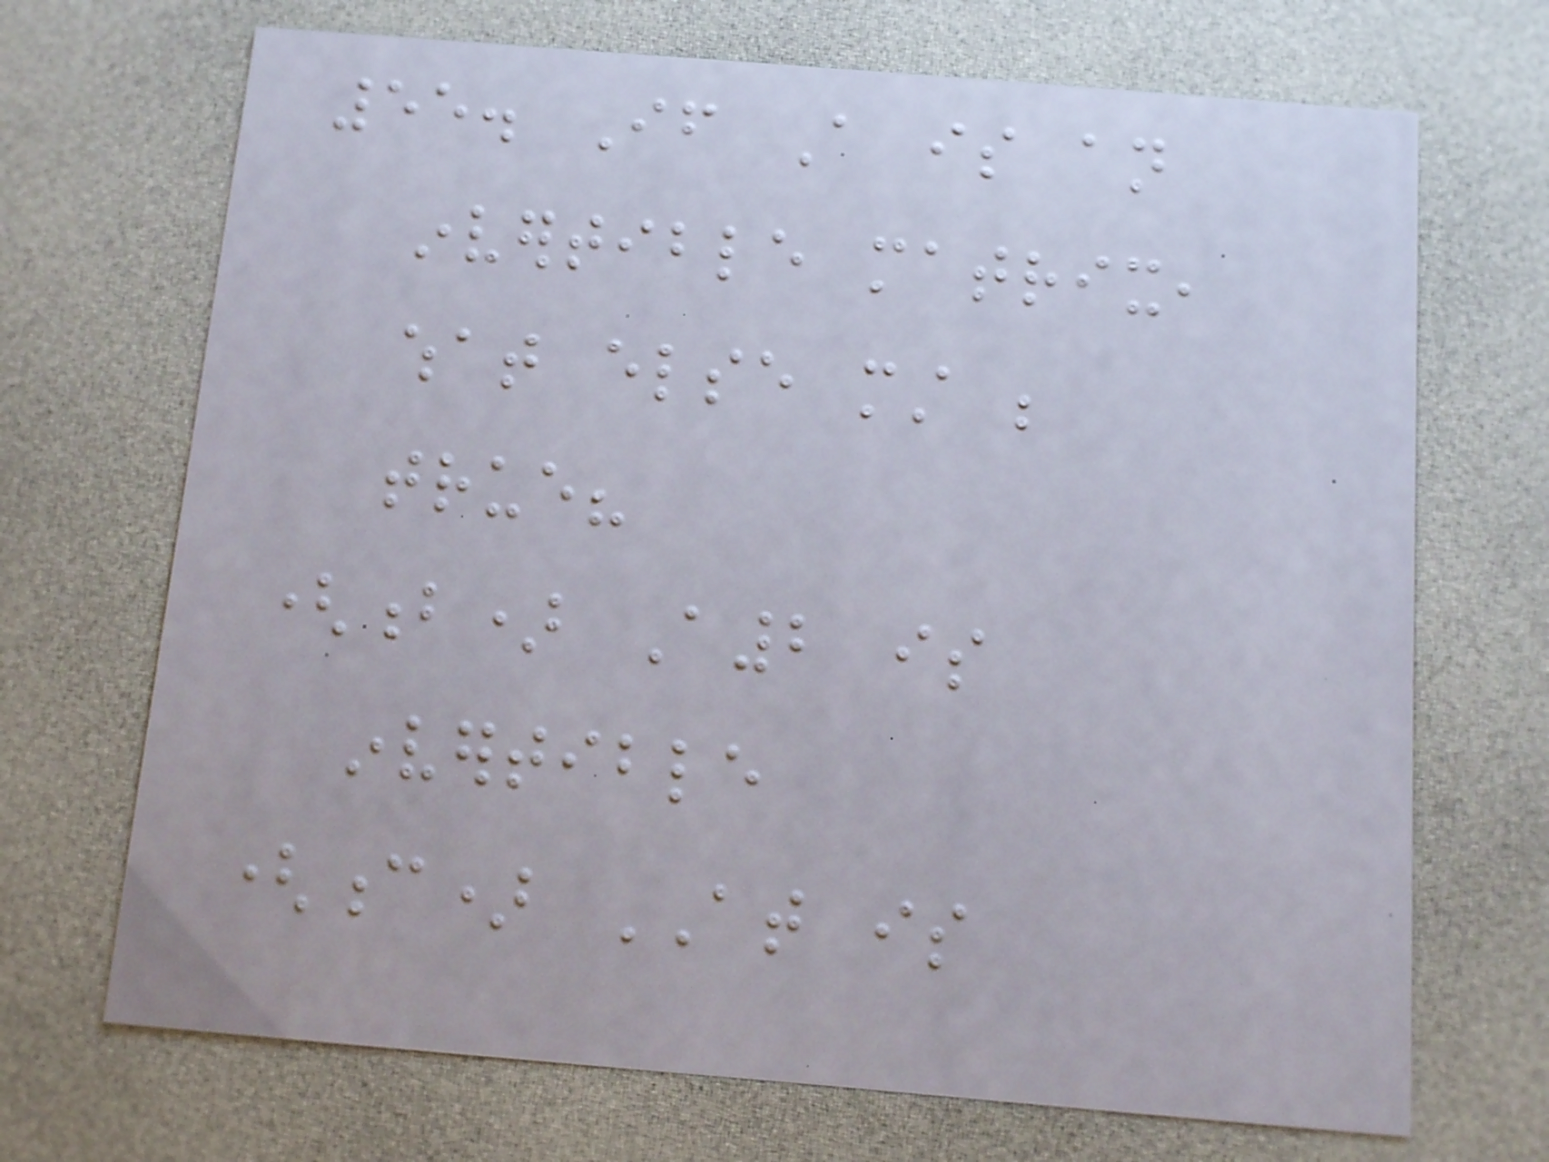55. If A is an
invertible matrix,
what else must be
true?
(b) A2 is
invertible
(c) AT is
